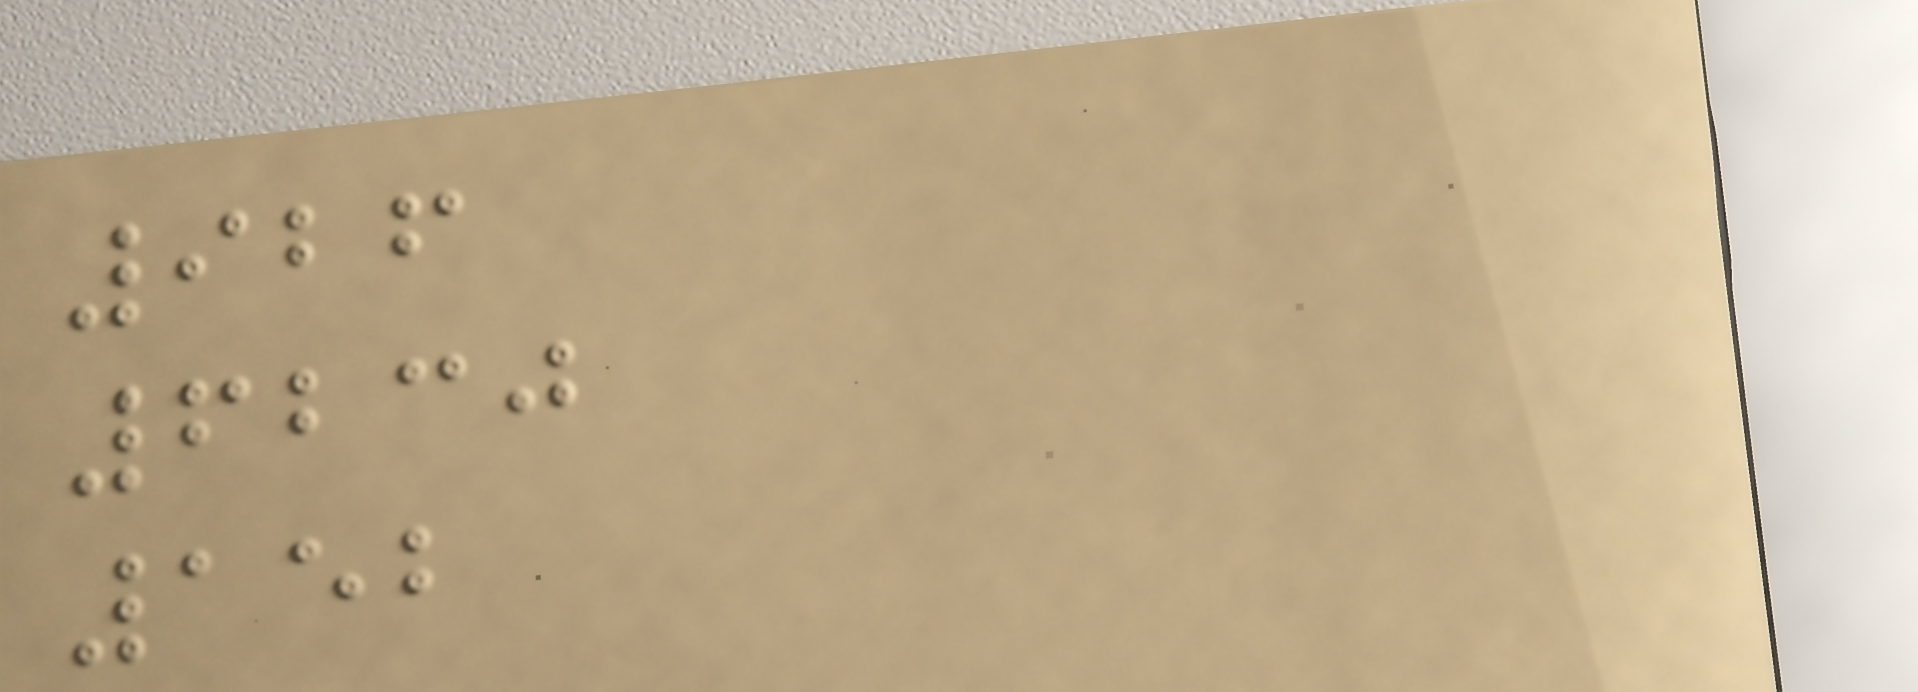926
6230
152
